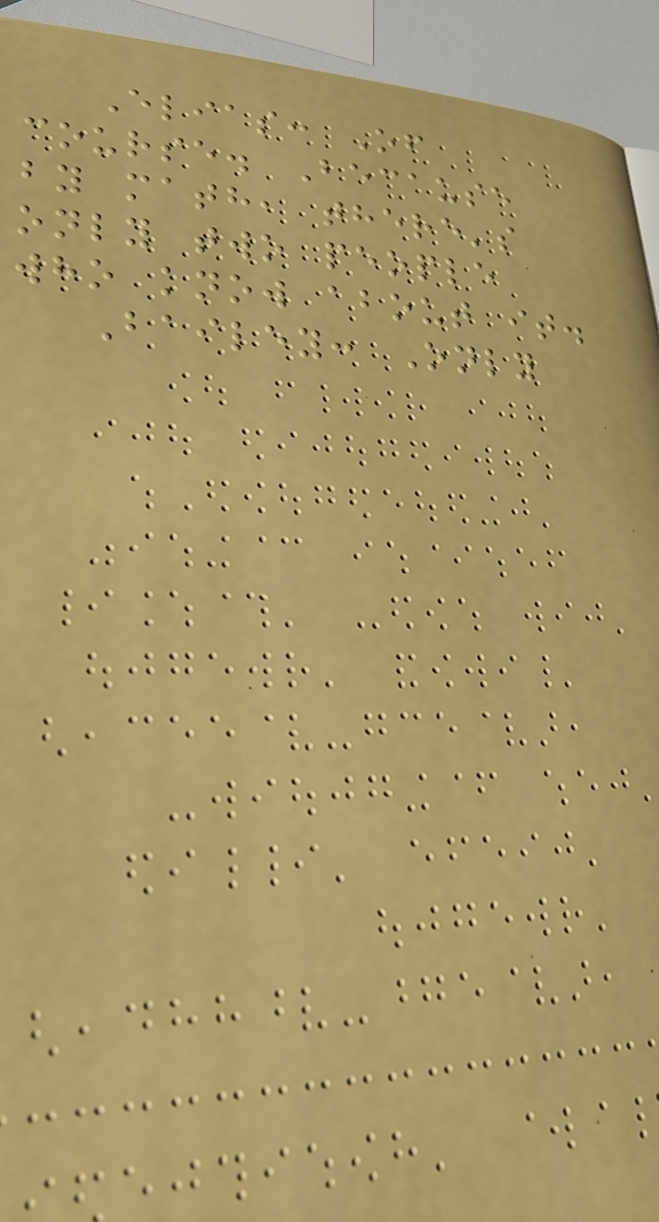Elias: Of
course. Because
by math, there's
only two people
who know about it.
Bailey: Only
